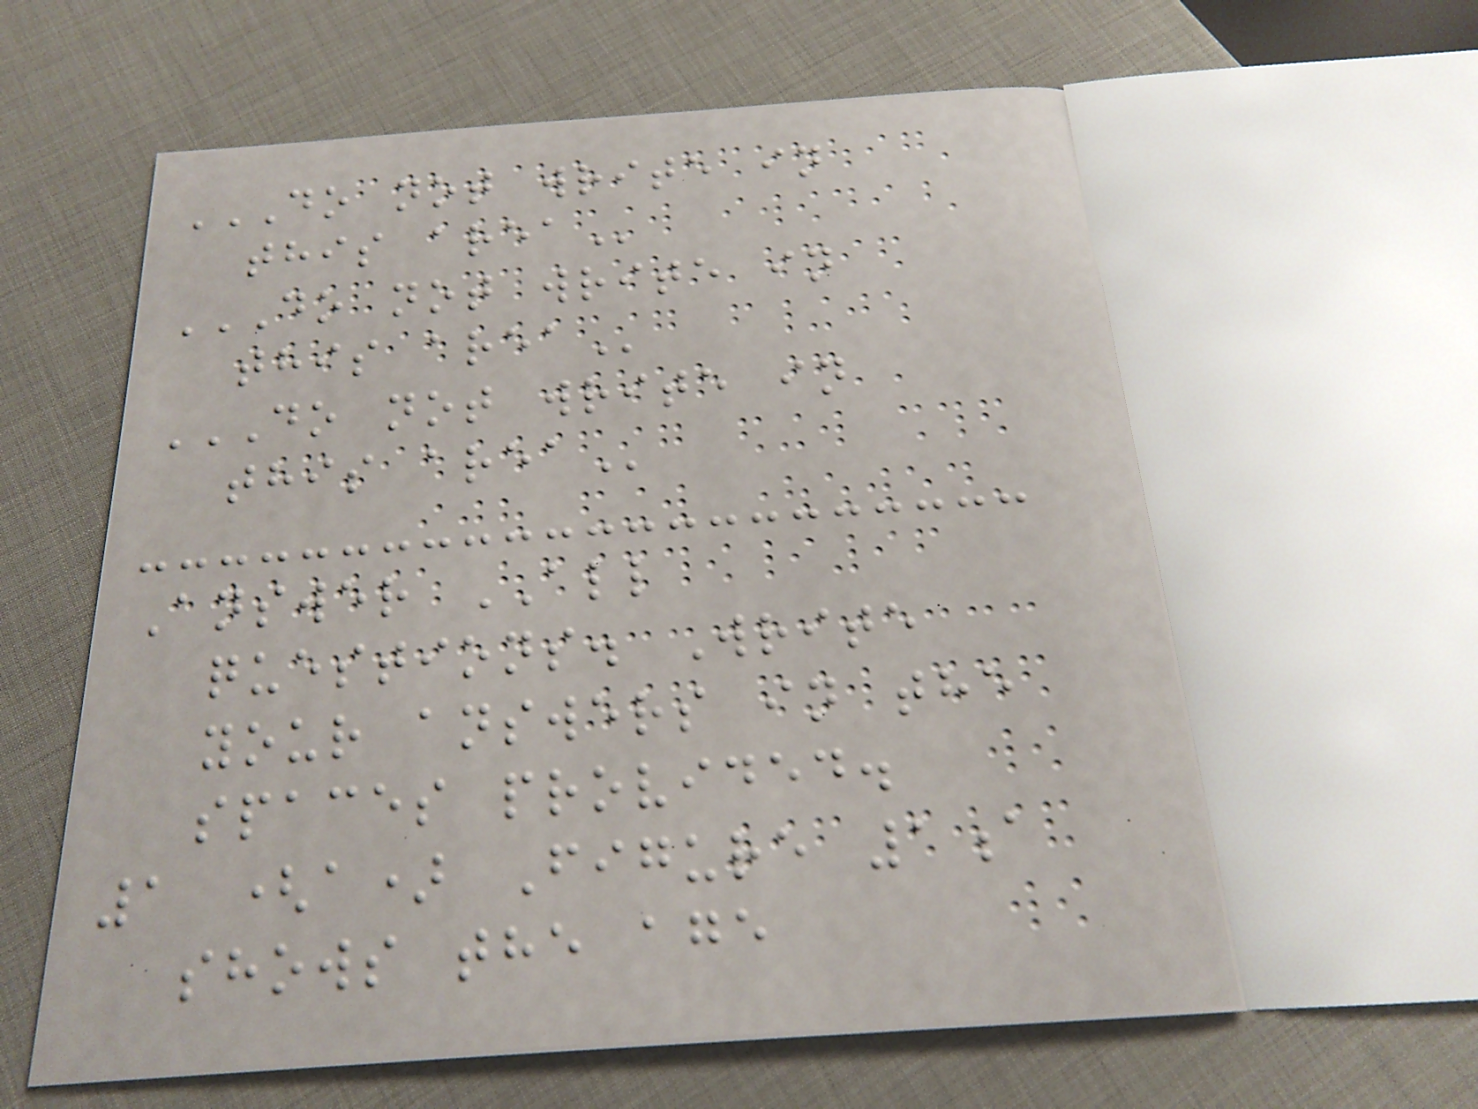DO NOT WRITE IN
THIS AREA
DO NOT WRITE IN
THIS AREA
DO NOT WRITE IN
THIS AREA
Answer ALL
questions. Write
your answers in the
spaces provided.
1 (a) Figure 1a
shows the age
